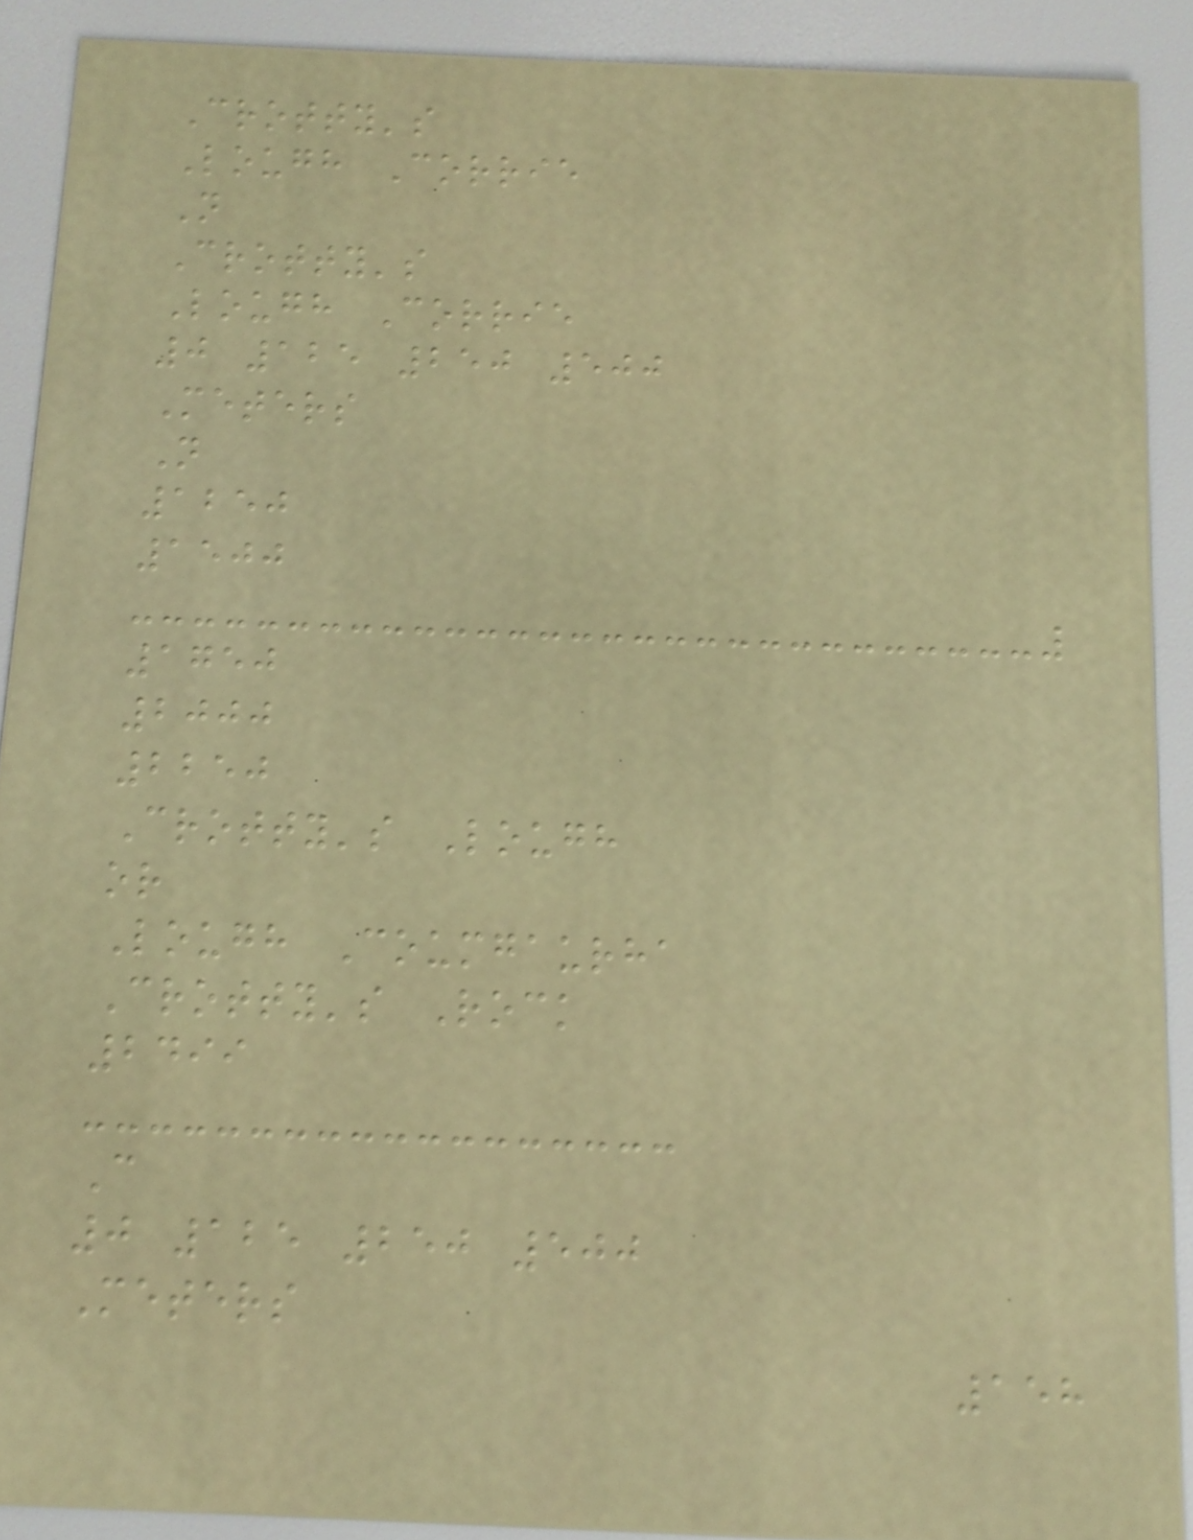Crotty's
Lough Corrie
N
Crotty's
Lough Corrie
0 125 250 500
Meters
N
1250
1500
1750
2000
2250
Crotty's Lough
or
Lough Coumgaurha
Crotty's Rock
2499
C
0 125 250 500
Meters
158
